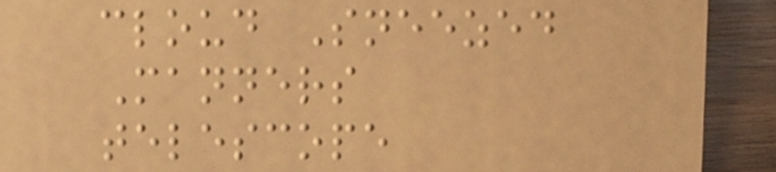cloud Sneezed
Manners
telescope
